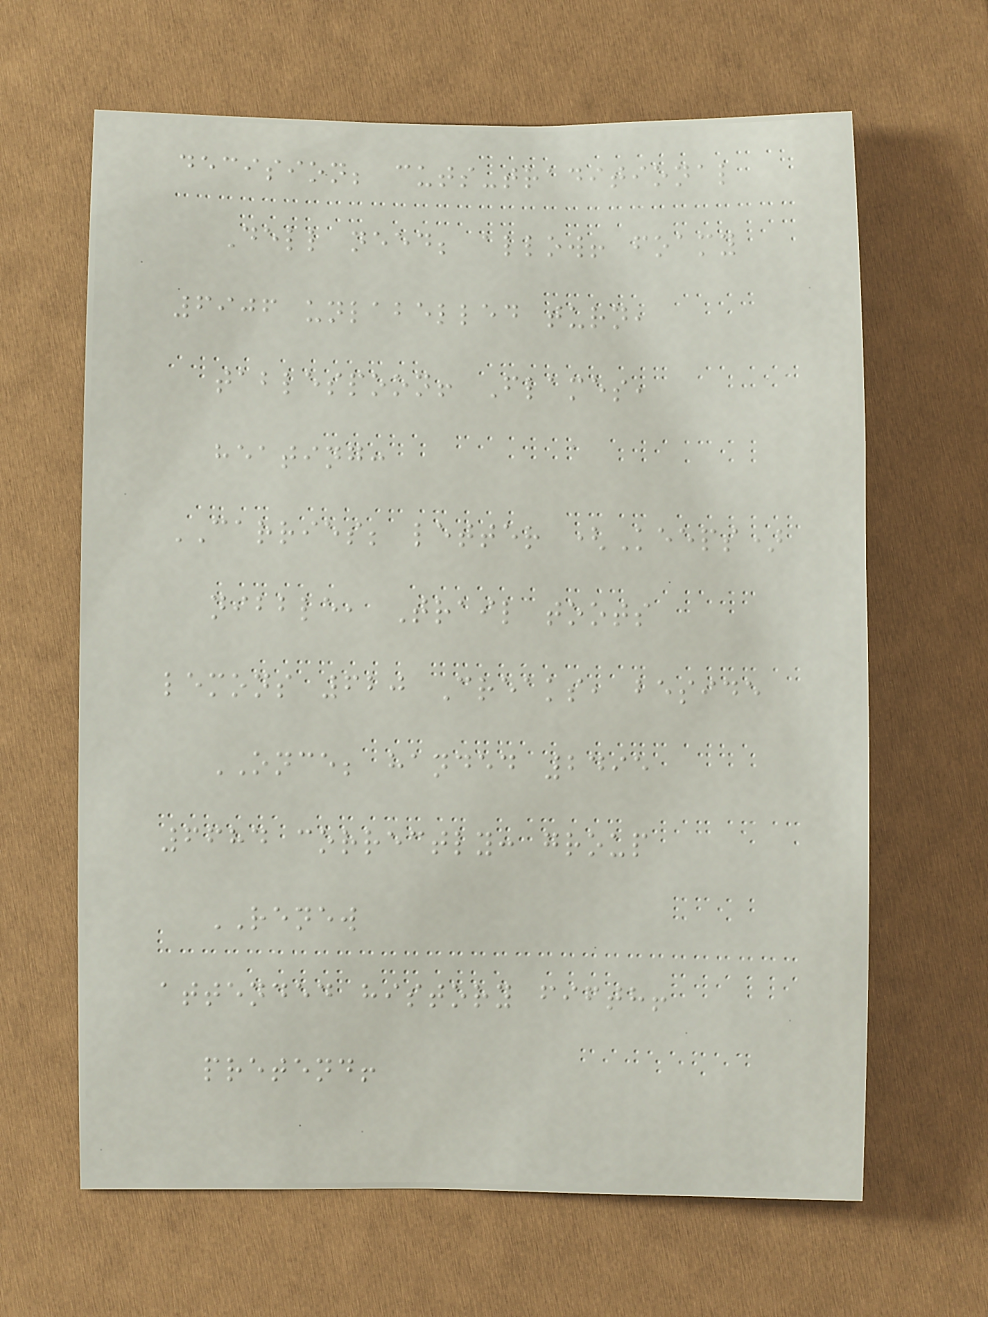decision; cuts-traditional
Dell need; allow! foamy
6906 unlabelled turn,
tablespoon! Flames,
heating:
CARRIES; letter (Keeps)
nibble, Trail toots
lemons 620 Creaks, beside
ONCE; handed 2495
6684 correctly: group
RENEW
attended history fifth!
pretend!
